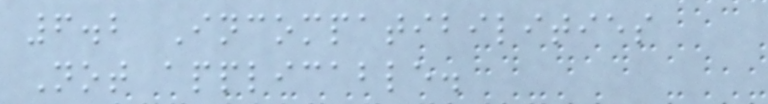6.2 Incompatibilities
Not applicable.
